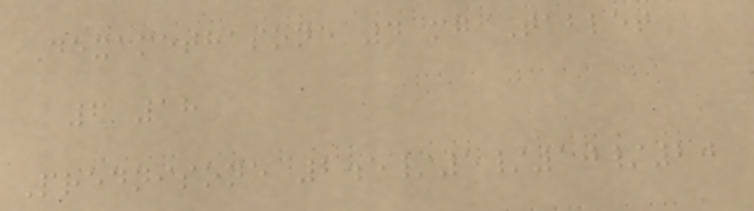Dexamethasone 4 mg Tablet
6 18
Prednisone 2.5/5/10/20
